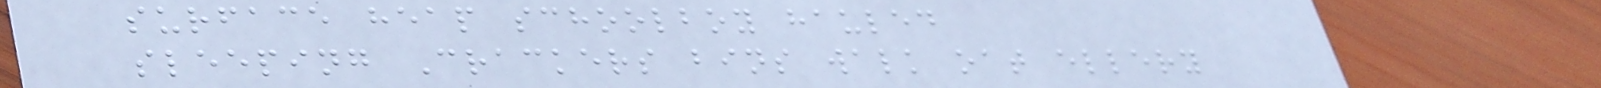surface heap schoolboy hauled
sleeping Crackers bins walk oat ellery
